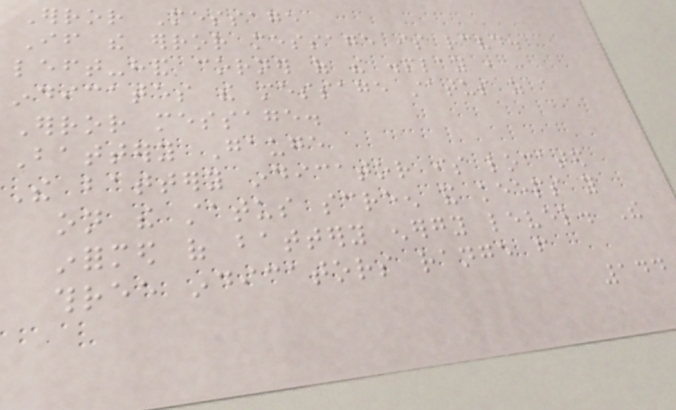Error Message
If the error message is received.
left-hand corner of the display ,
indicates the message status as a
Error message.
Battery Gauge
The battery indicator is located
on the status screen and keeps you
informed of battery energy level. The
three indicators range from
144
